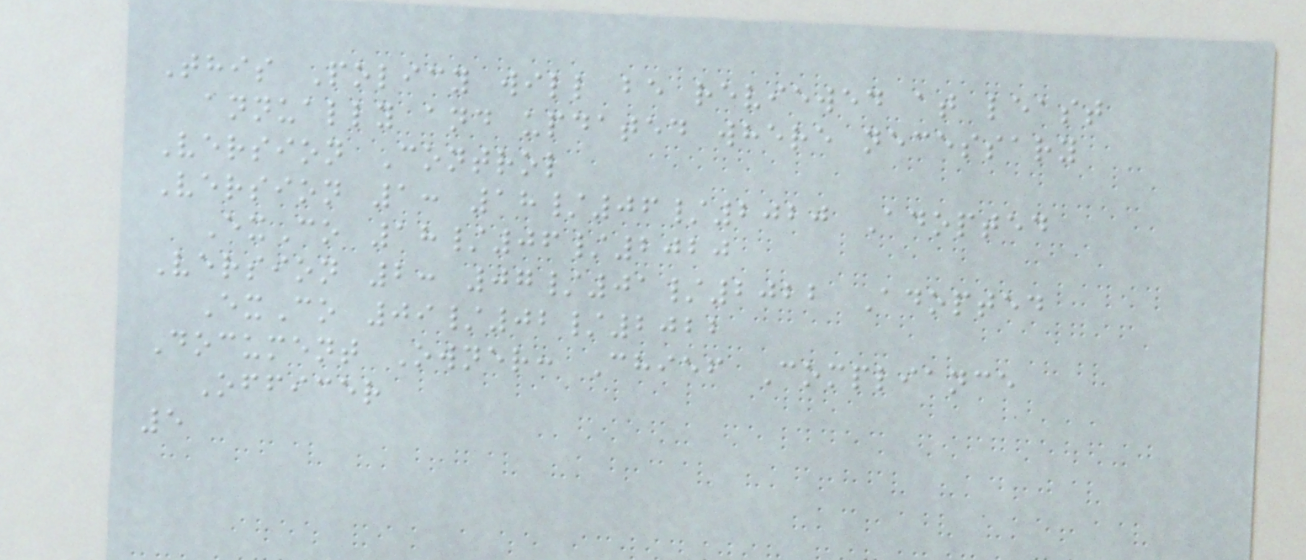This Policy will be reviewed at least
annually and updated where necessary
Version Control
Version 1: 18/06/2020 Adopted
ExCo 18/06/2020
Version 2: 07/01/2022 Adopted
ExCo 09/02/2022
Document Owner: Chief Compliance
Officer
5
